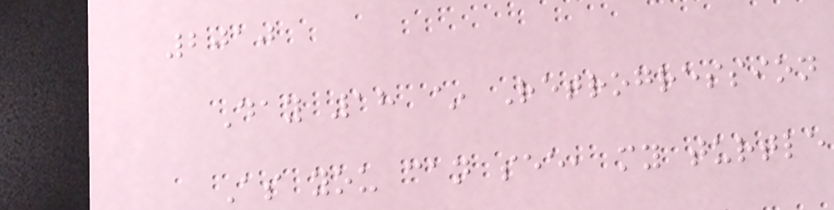2010
Day 18 ~ Retrogression
As you can see, my turtle
